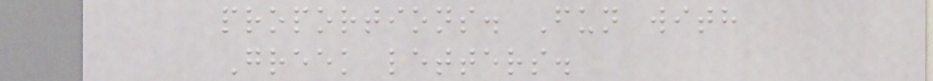proportions. Fun with
Greek letters.
